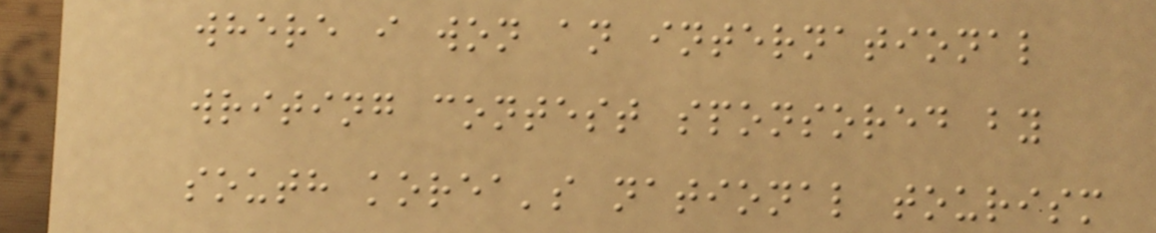where i won an international
writing contest sponsored by
south korea's national tourism
